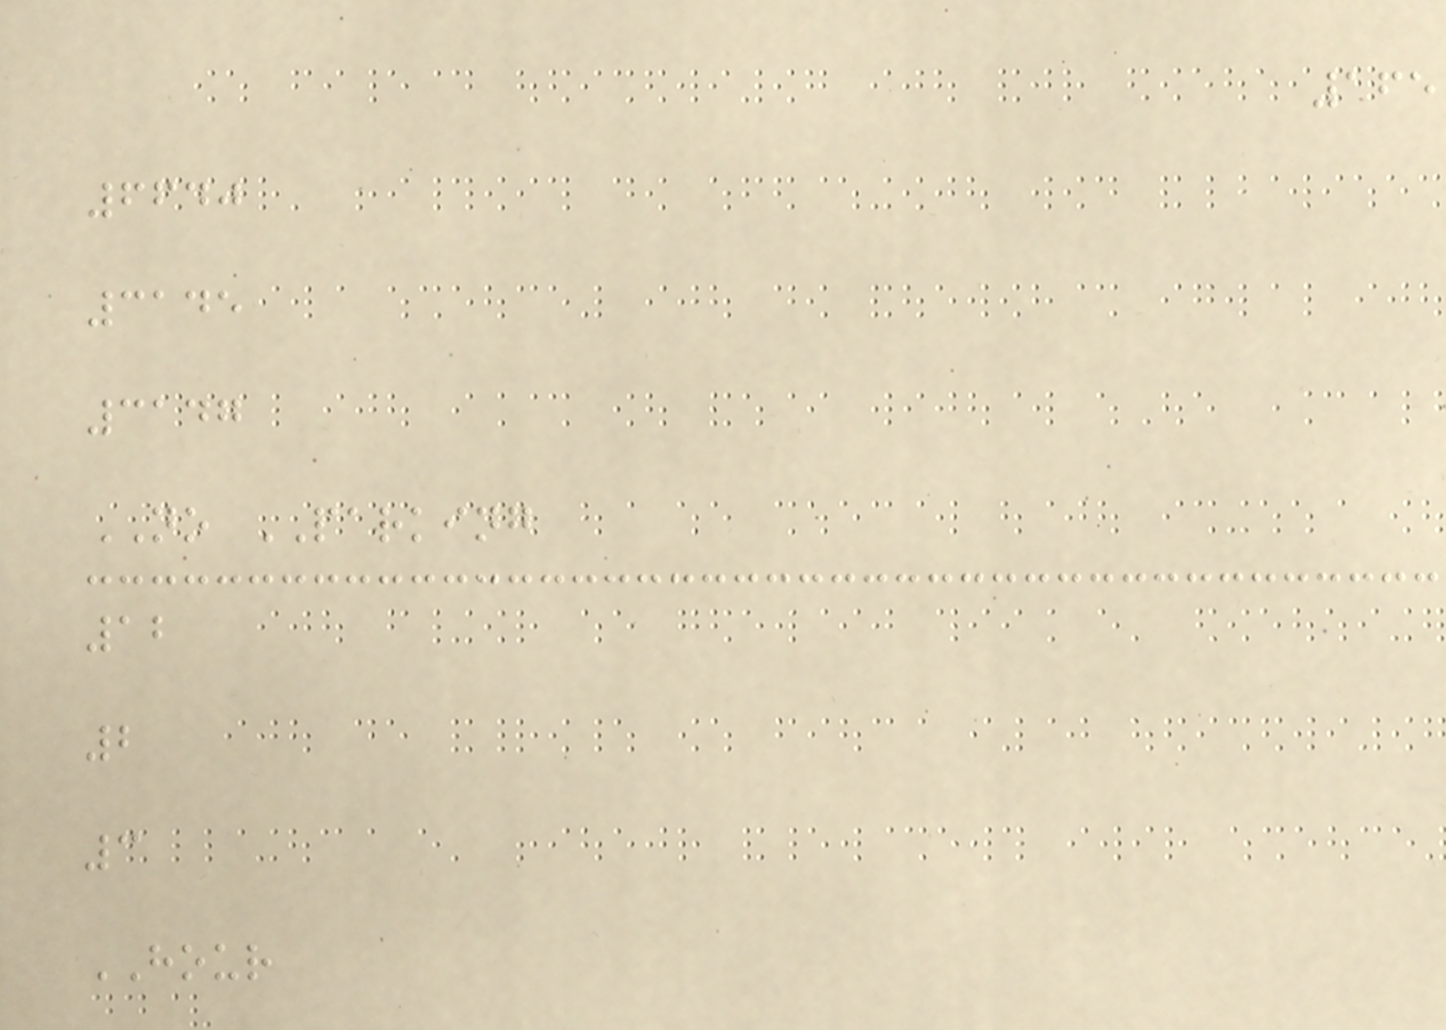165
6640
3145
3147
NO PARKING
12
2
3
HOUR
